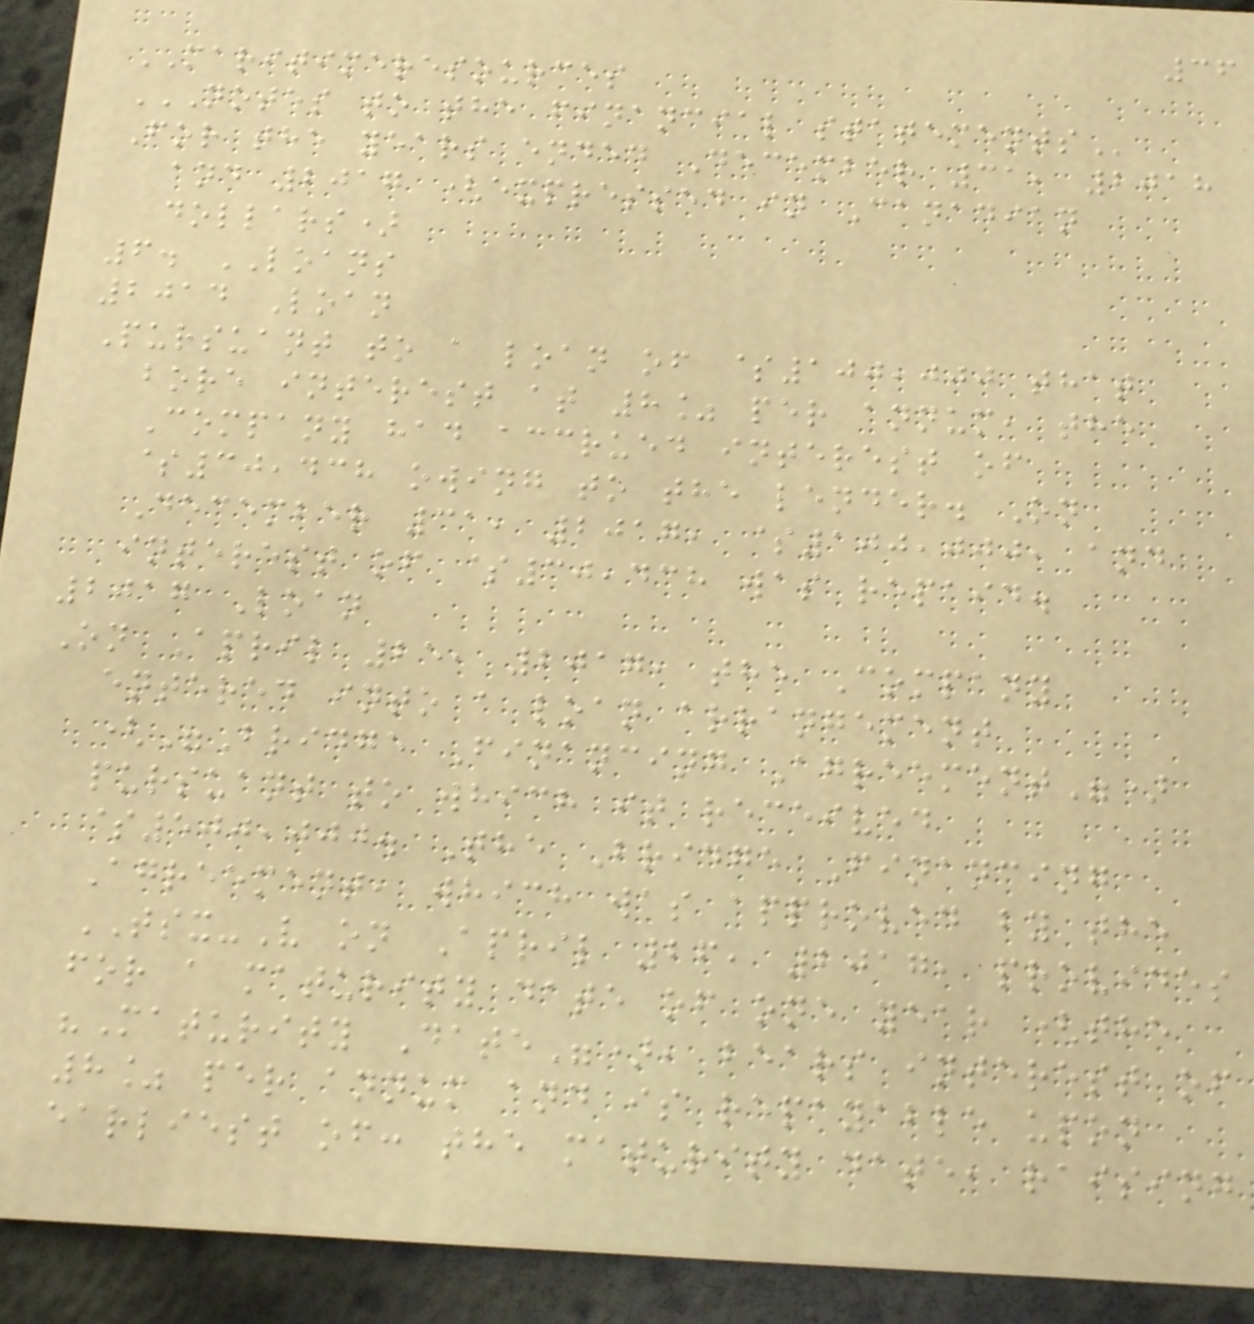36
MARITIMERESOURCES
NOTES TO THE FINANCIAL STATEMENTS
For the years ended December 31, 2018
and 2017 (expressed in Canadian
dollars)
6. LOANS
2014 Loan
Pursuant to a loan of $100,000 that
bore interest at 8% per annum, the
Company had accrued interest of
$30,438 owing to the lender. On
December 31, 2017, $100,000, and
interest of $30,438 was repaid.
2017 Loan
On April 25, 2017, the Company
entered into a loan arrangement
("Bridge Financing Agreement")
pursuant to which it received
$500,000. The Bridge Financing
Agreement, which was approved by the
TSX-V on April 26, 2017, provides
for a maturity date of one year (the
"Maturity Date"), bears interest of
8% per annum and is repayable upon
earliest of: the maturity date, raising
